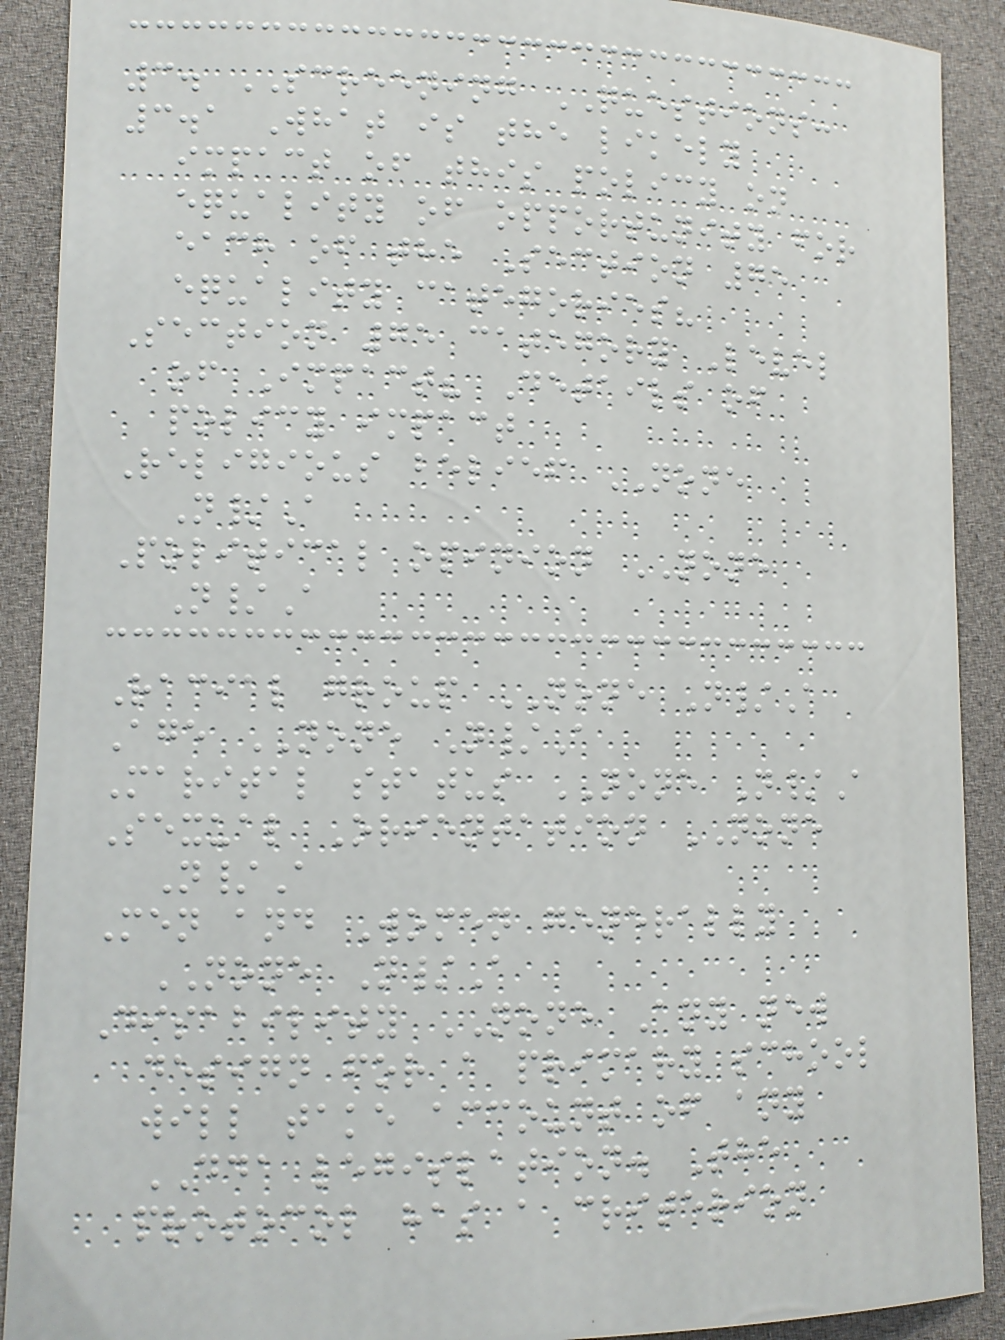3. SCREENING QUESTIONS:
3.1 What is the likely
impact of this policy on
equality of opportunity for
each of the Section 75
equality categories?
Section 75 category Level
of Impact? Details of
policy impact
Religious belief NONE
N/A
Political opinion NONE
N/A
Racial group NONE N/A
Age NONE N/A
Marital status NONE N/A
Sexual Orientation NONE
N/A
Men and Women generally
NONE N/A
Disability NONE Any new
design for a primary school
will take account of any
DDA legislation. The
protocol has a criterion
